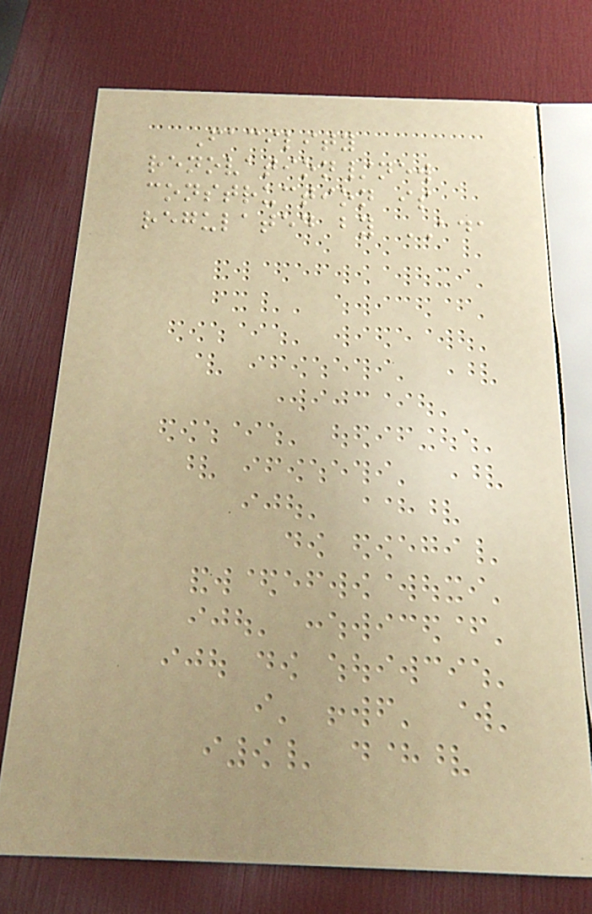Facility
renovation/new
construction is
regulated by ADA
